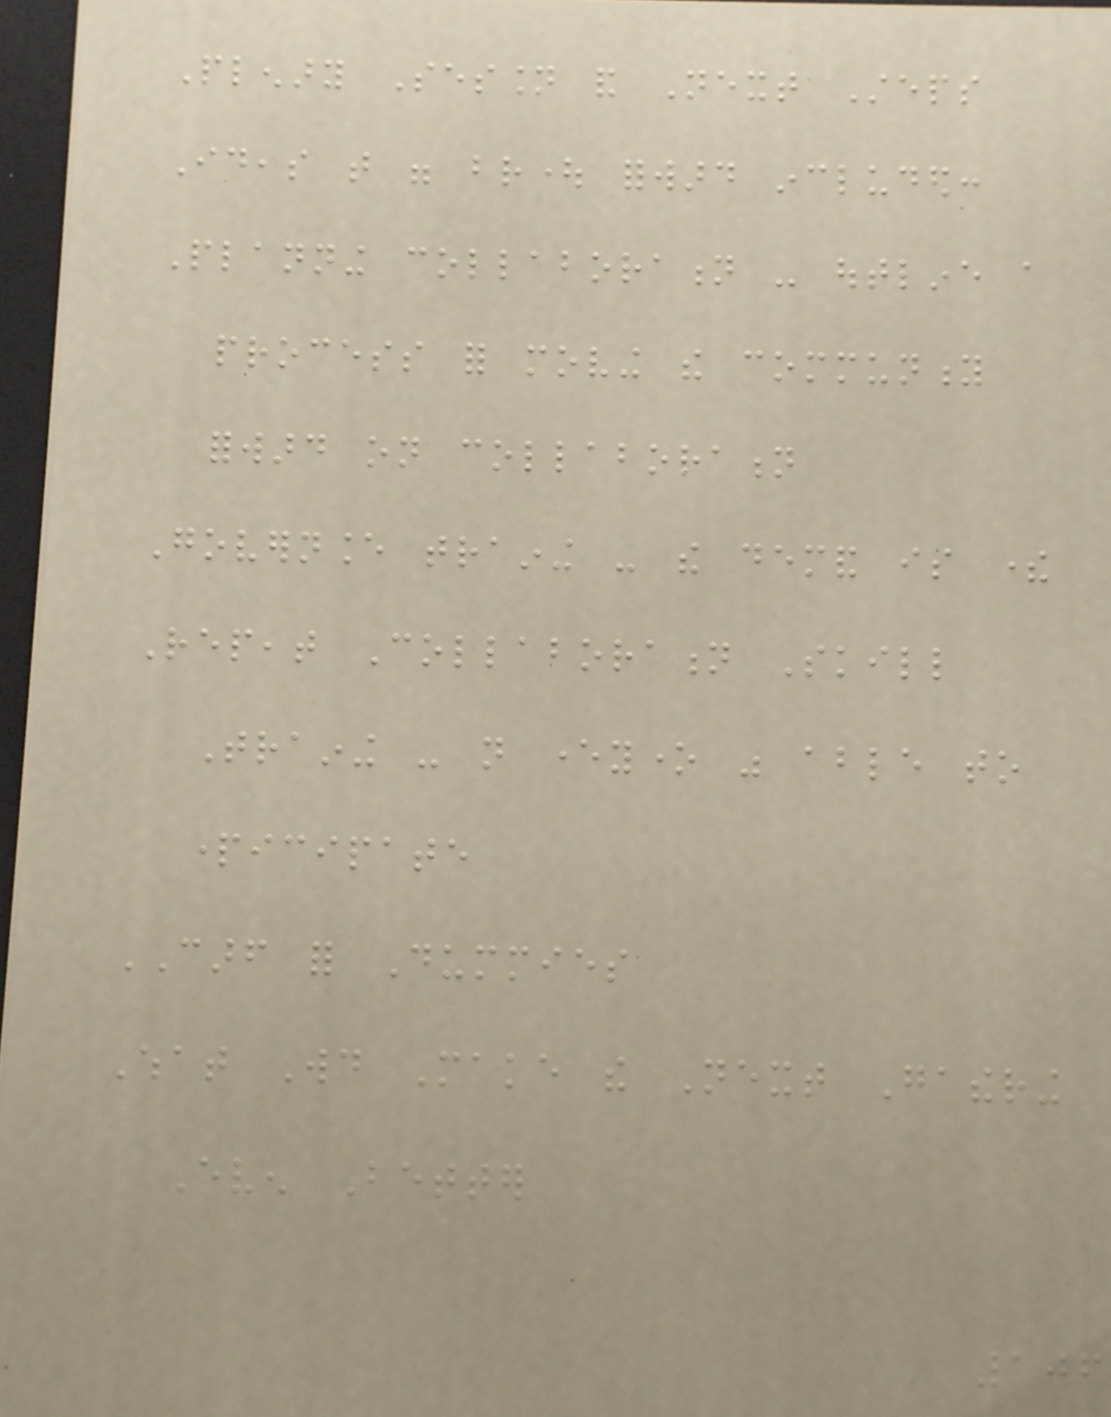Plenary Session and Next Steps
Ideas that were brought forward included:
Planning collaboration - outline a
process for moving the community
forward on collaboration
Governance training - the demand is there
Repeat Collaboration Skill
Training - not everyone was able to
participate
CARF for Dummies
What Would Make the Next Gathering
Even Better
106
